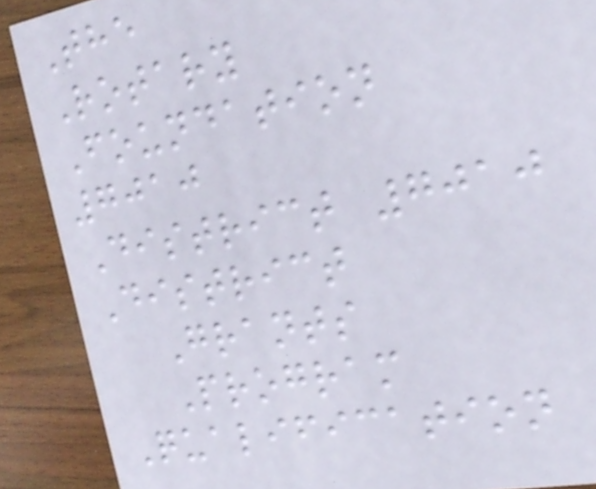The
Rotary
Foundation
7010
District 7010
District
Grants
Program
Qualification
